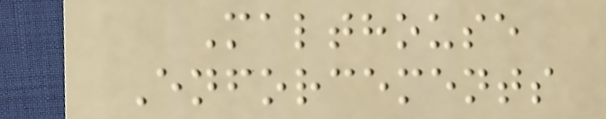Malthouse
Enforcements
